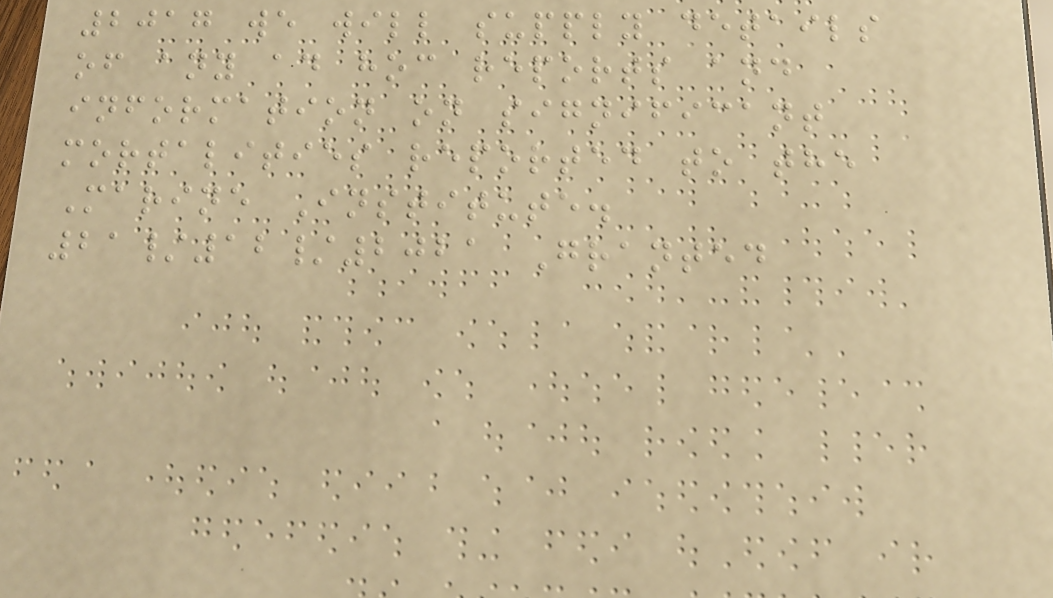2017 we will supply details
of any ad hoc reports and
information on significant
mortalities reported to the
Marine Institute.
21/12/2021 Granted
